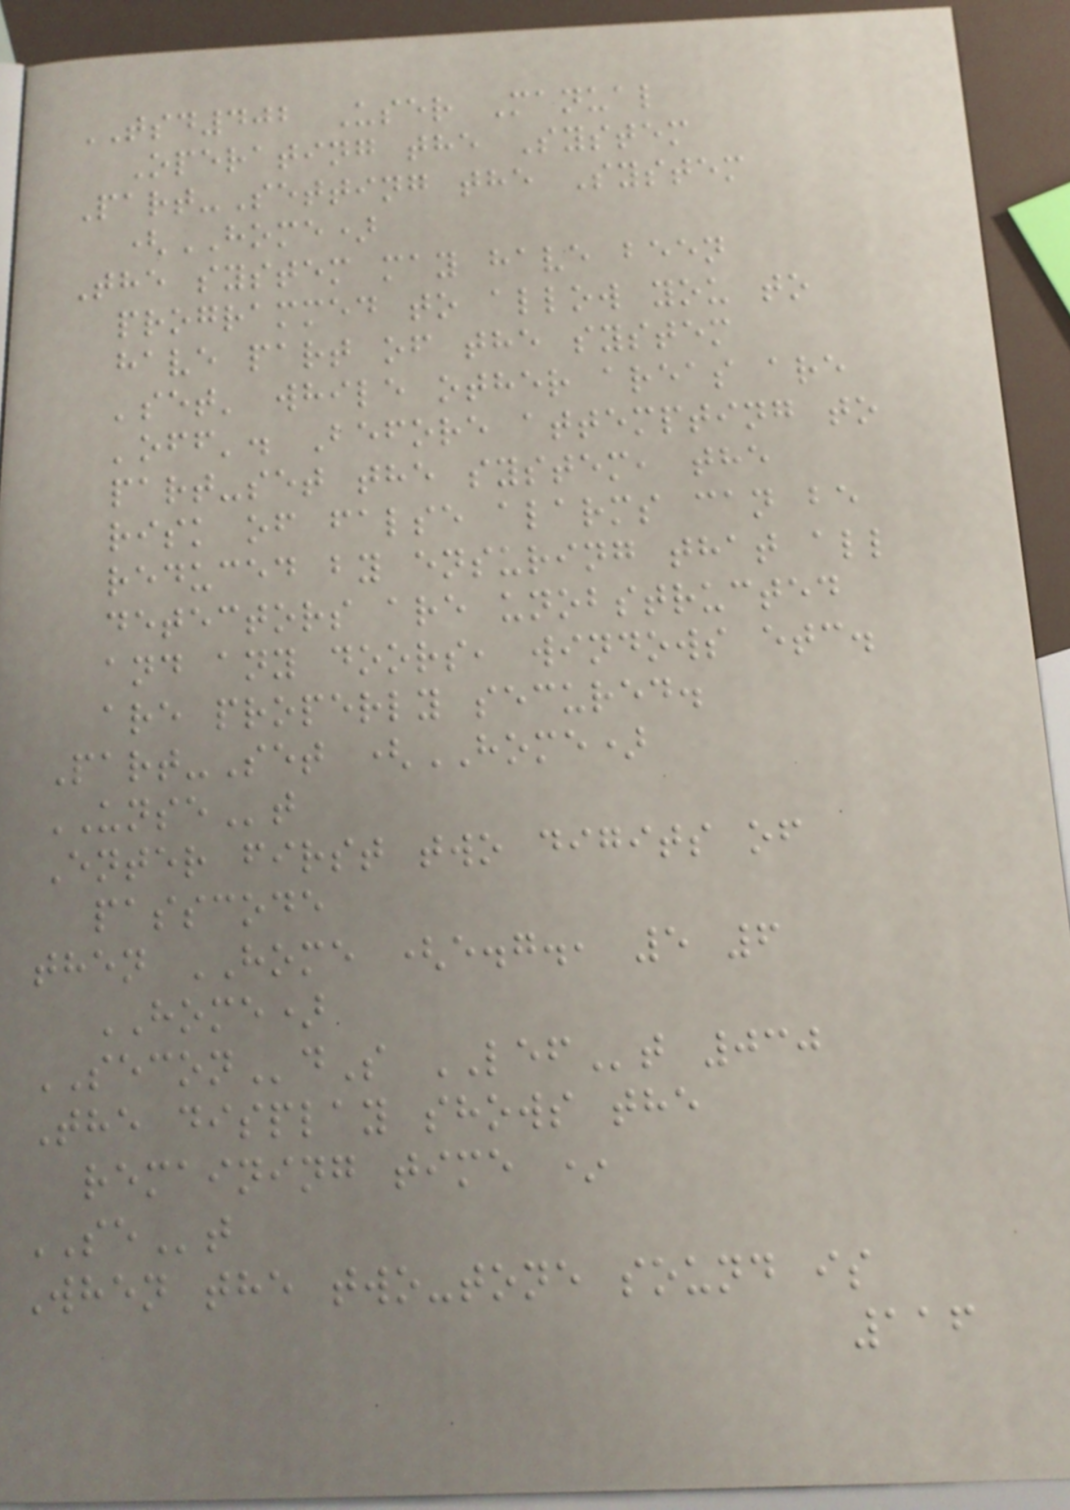TSD402 User Manual
Operating the System
Part-Setting the System
(HOME)
The system may have been
programmed to allow you to
have part of the system
'set' while other areas are
'off'. Before attempting to
part-set the system, the
risk of false alarms can be
reduced by ensuring that all
detectors are unobstructed
and any doors, windows etc.
are properly secured.
Part-Set (HOME)
UNSEt
Enter first two digits of
passcode
then HOME (e.g., 5 6
HOME)
SECONdS LEFt 030
The display shows the
remaining time *
SEt
When the two-tone sound is
116
